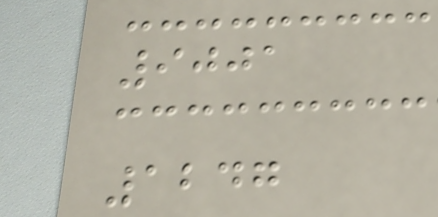9001
1247
